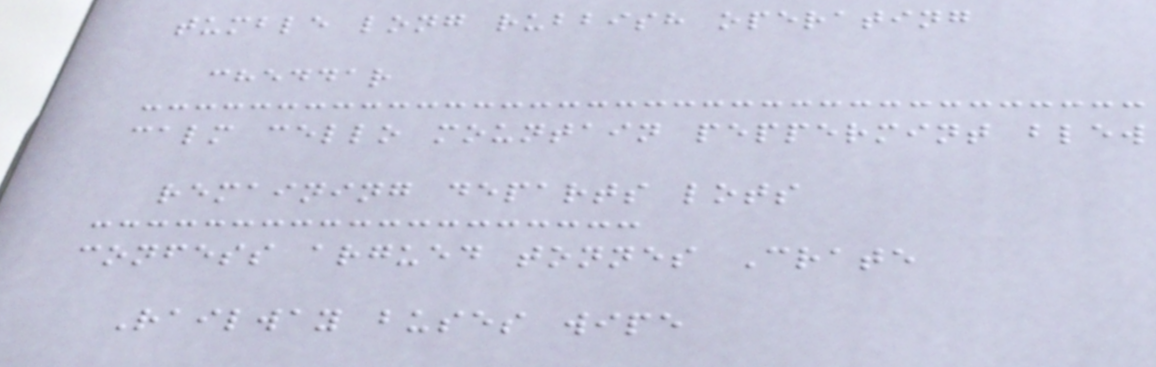tumble long rubbish operating
cheddar
calm cello mountain peppermint blew
remaining departs lots
confess argued tonnes Crate
Railway buses wipe
